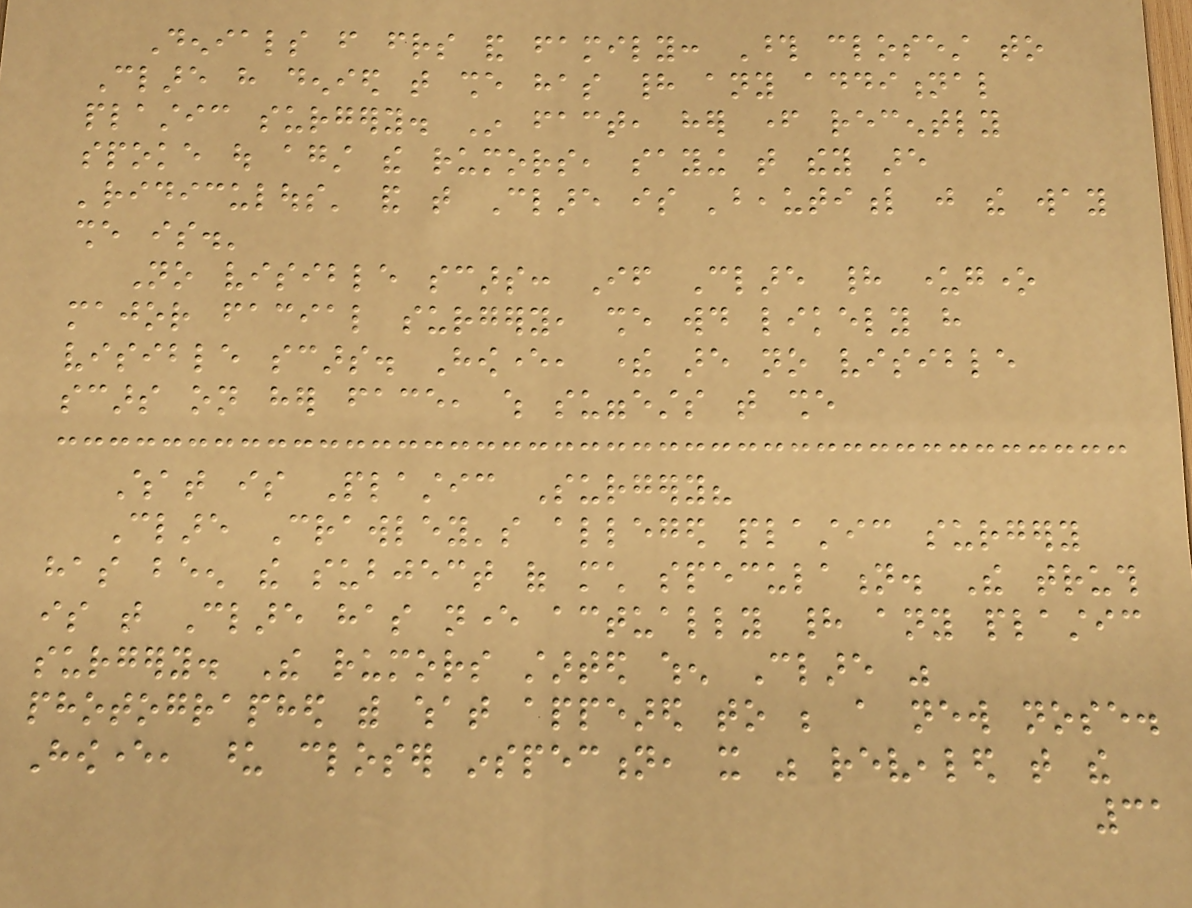Denials from friends and family: Those closest to
Clare have denied that she has had any additional
plastic surgery. In fact, her father recently
spoke out against the rumors, saying that they are
'ridiculous' and that Clare is 'beautiful just the way
she is.'
No visible scars: If Clare had undergone
major facial surgery, she would likely have
visible scars. However, there are no visible
scars on her face, which suggests that she
What is Plastic Surgery?
Clare Crawley's alleged plastic surgery
has been the subject of much speculation. The truth
is that Clare has never actually had any plastic
surgery. The rumors started when Clare was
photographed with what appeared to be a new nose.
However, upon closer inspection, it was revealed that the
31
